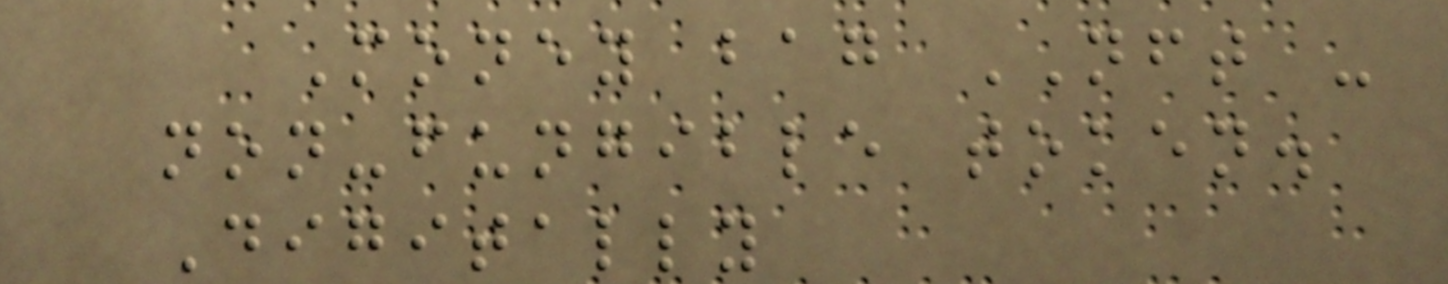Money bag NFT -
non-fungible token.
Digitally
